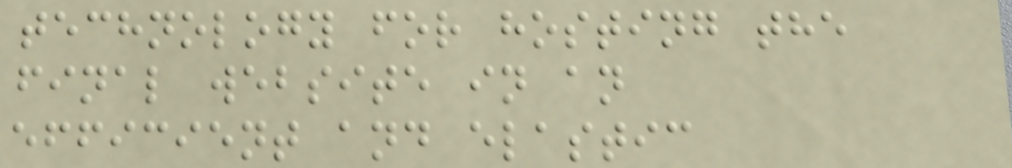technology for hosting the
final website in an
efficient and elastic
